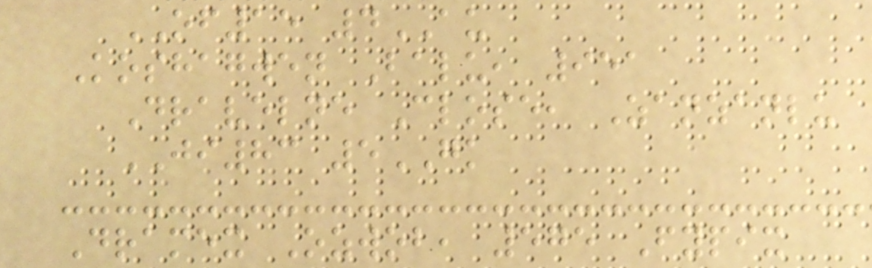OF15 4AU
Koshagwen Balu, 951
Dravelne Close, Zanzanlu
JI83 5GK
Dramex Ozwob, 575 Fypix
